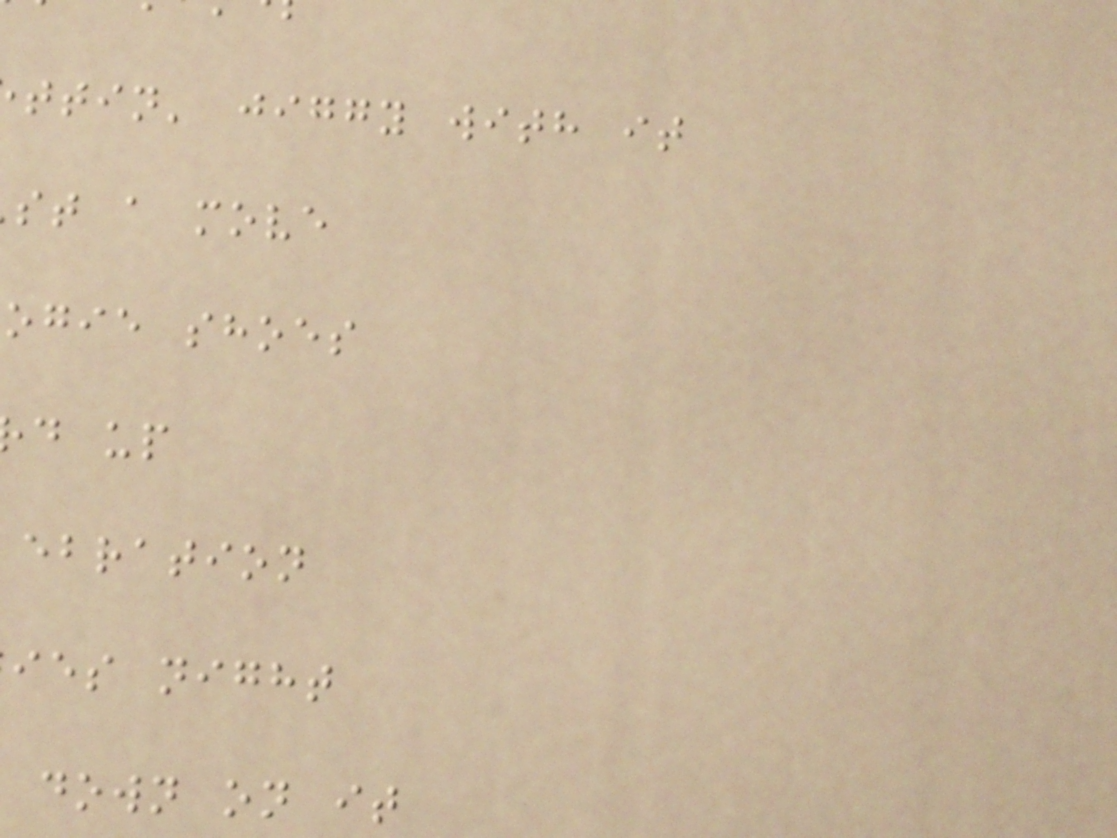ttin' jiggy with it
st a move
ogie shoes
d up
ebration
ies night
down on it
